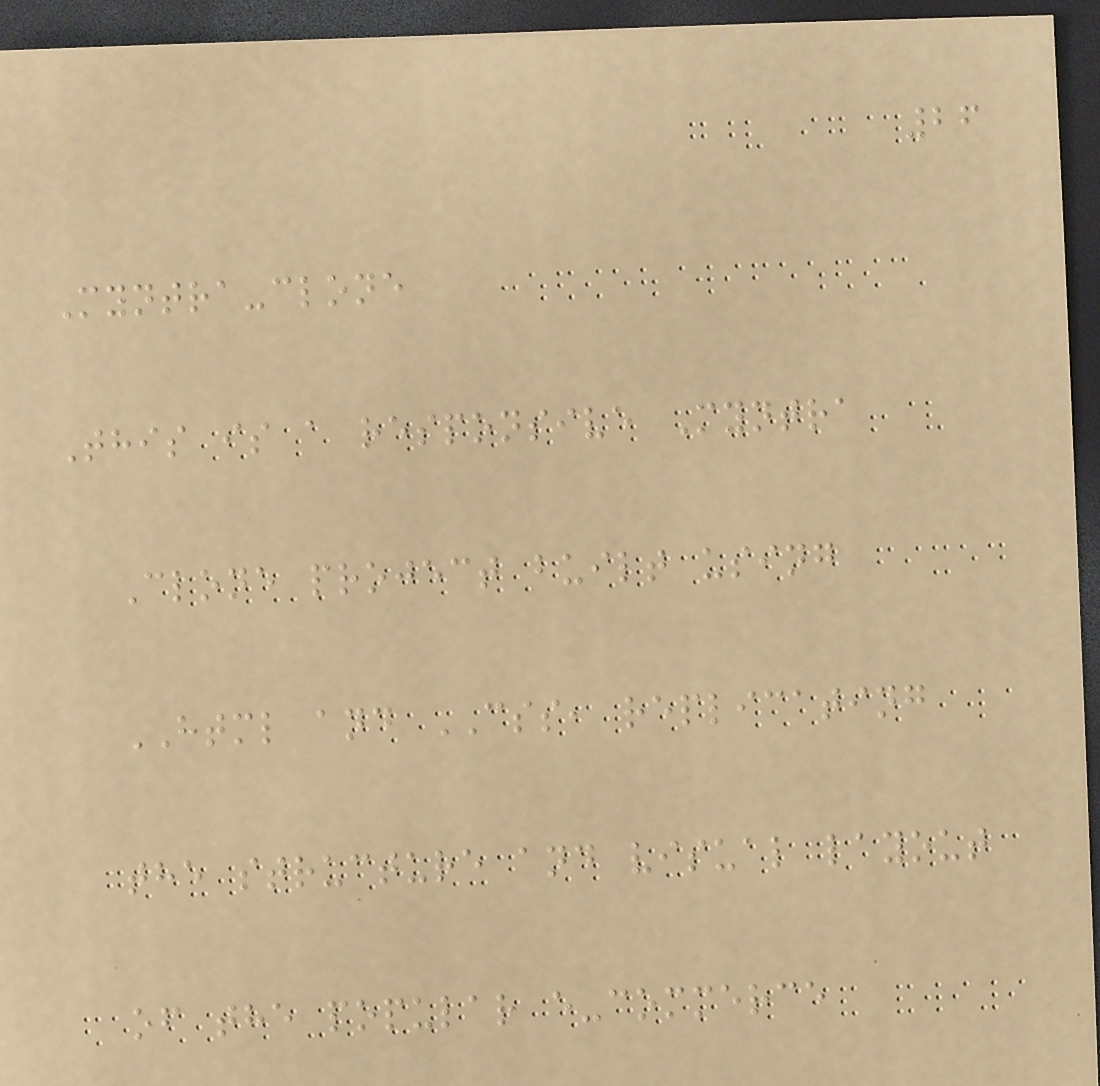26
Myntra-clone
This is a responsive Myntra
Clone project built using
HTML and CSS, replicating
the structure and visual layout
of the popular e-commerce
